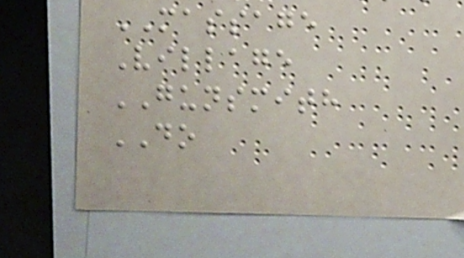MASSAGE
Village
GUNSMITH
DO
